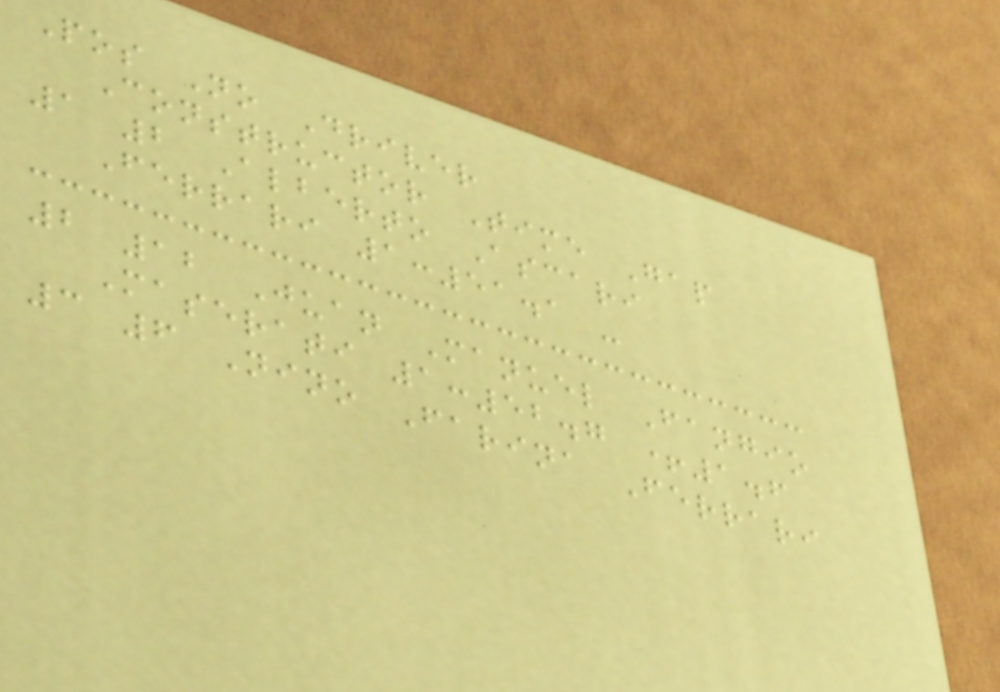Pos No Driver
Constructor Time Gap
1 2 Alberto Ascari
Ferrari 1:51.1 -
2 12 Juan Manuel Fangio
Maserati 1:52.7 +1.6
3 6 Nino Farina Ferrari
